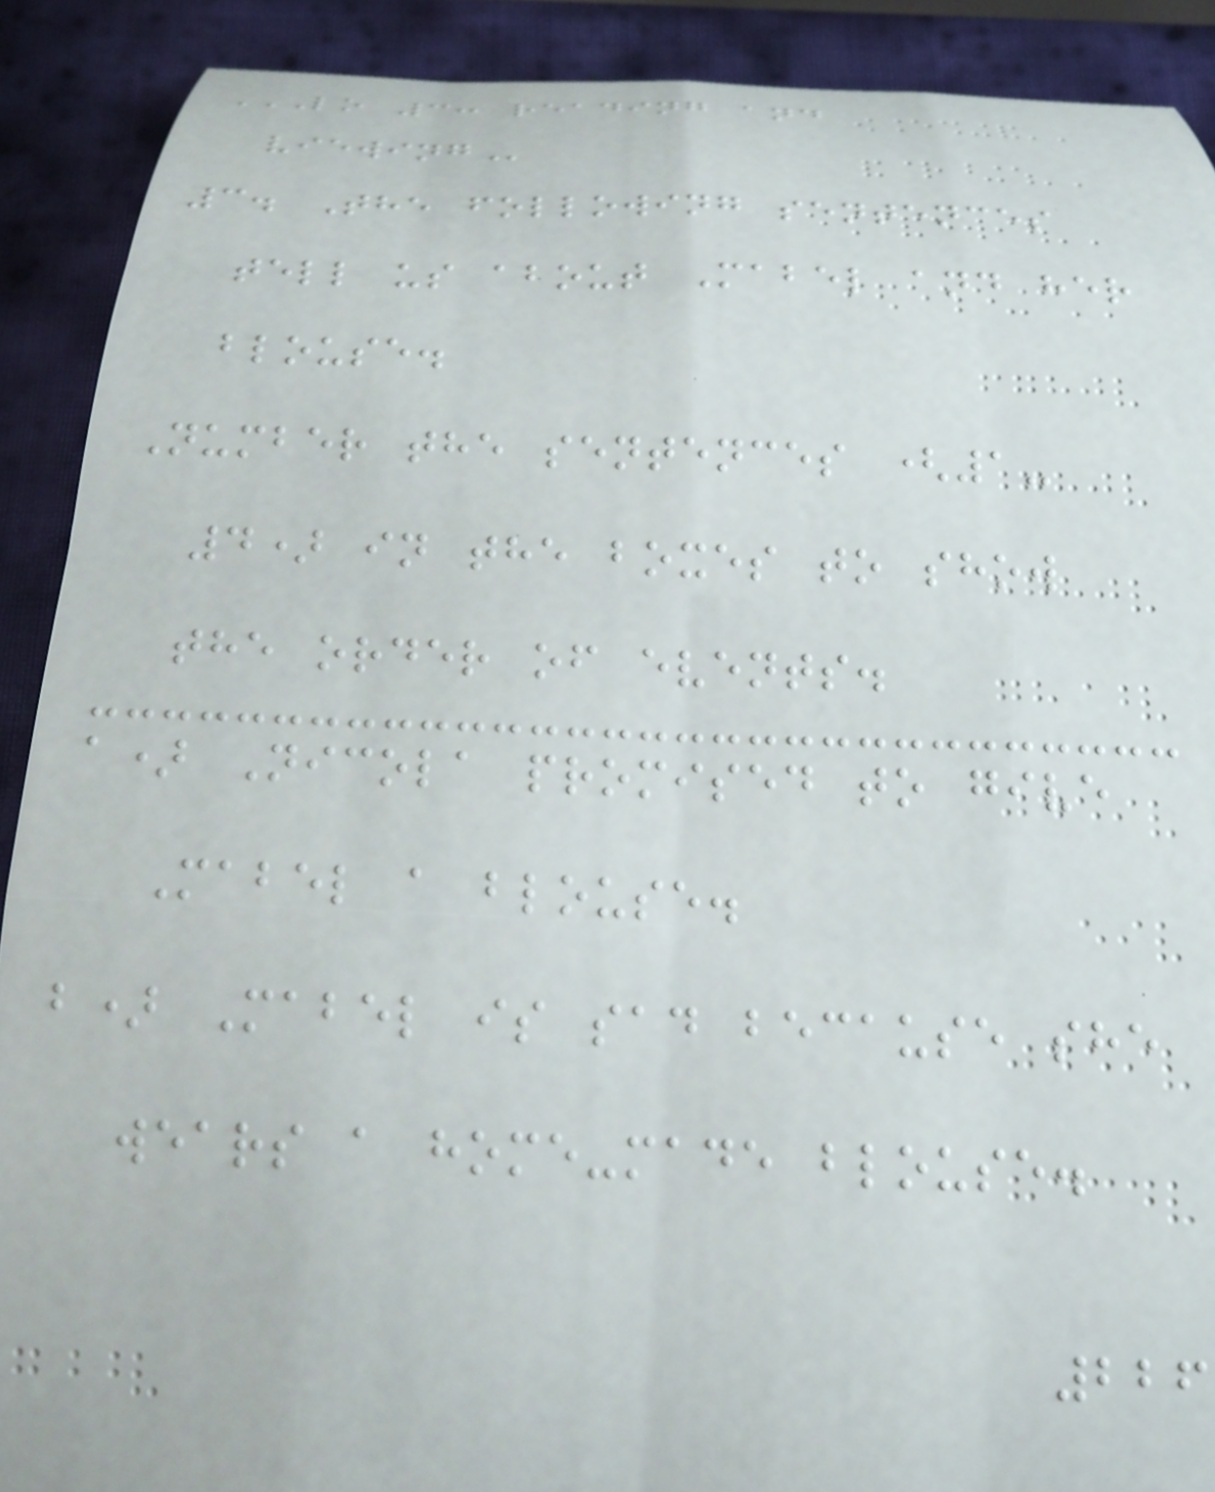LO 3: READING AND
VIEWING
3. The following sentences
tell us about Mabel and her
blouse.
Number the sentences (1-
4) in the boxes to show
the order of events.
a) Nicola promised to give
Mabel a blouse.
b) Mabel is sad because she
wears a home-made blouse.
226
